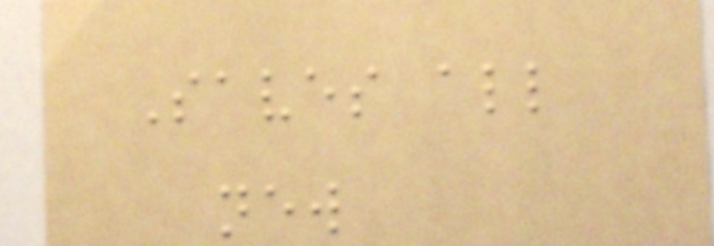Saves all
new
